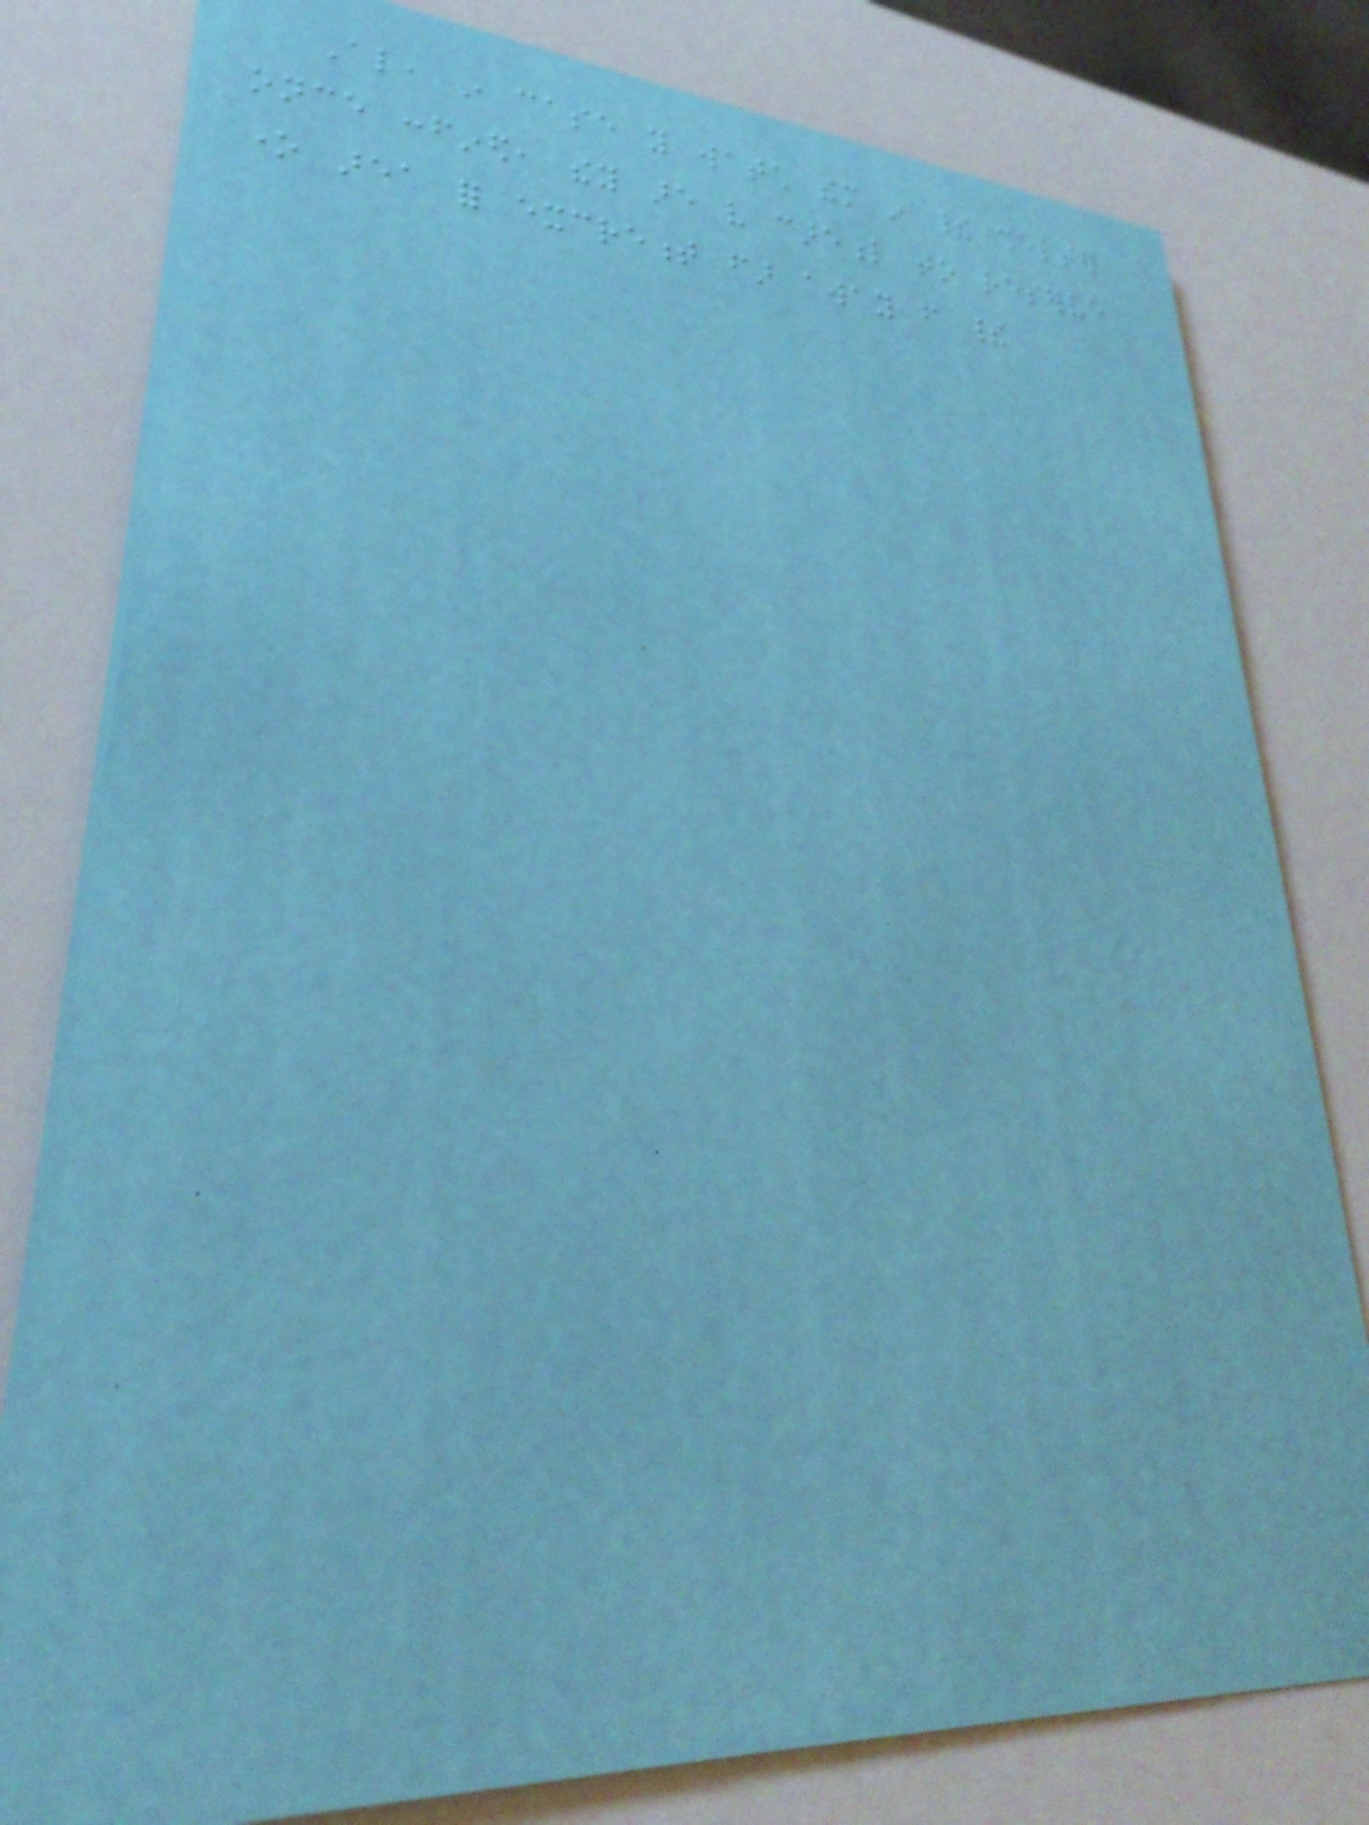Also, in case you watch them in their shelter
once confined, they are very careful to reserve
one area for excrement far away from their
